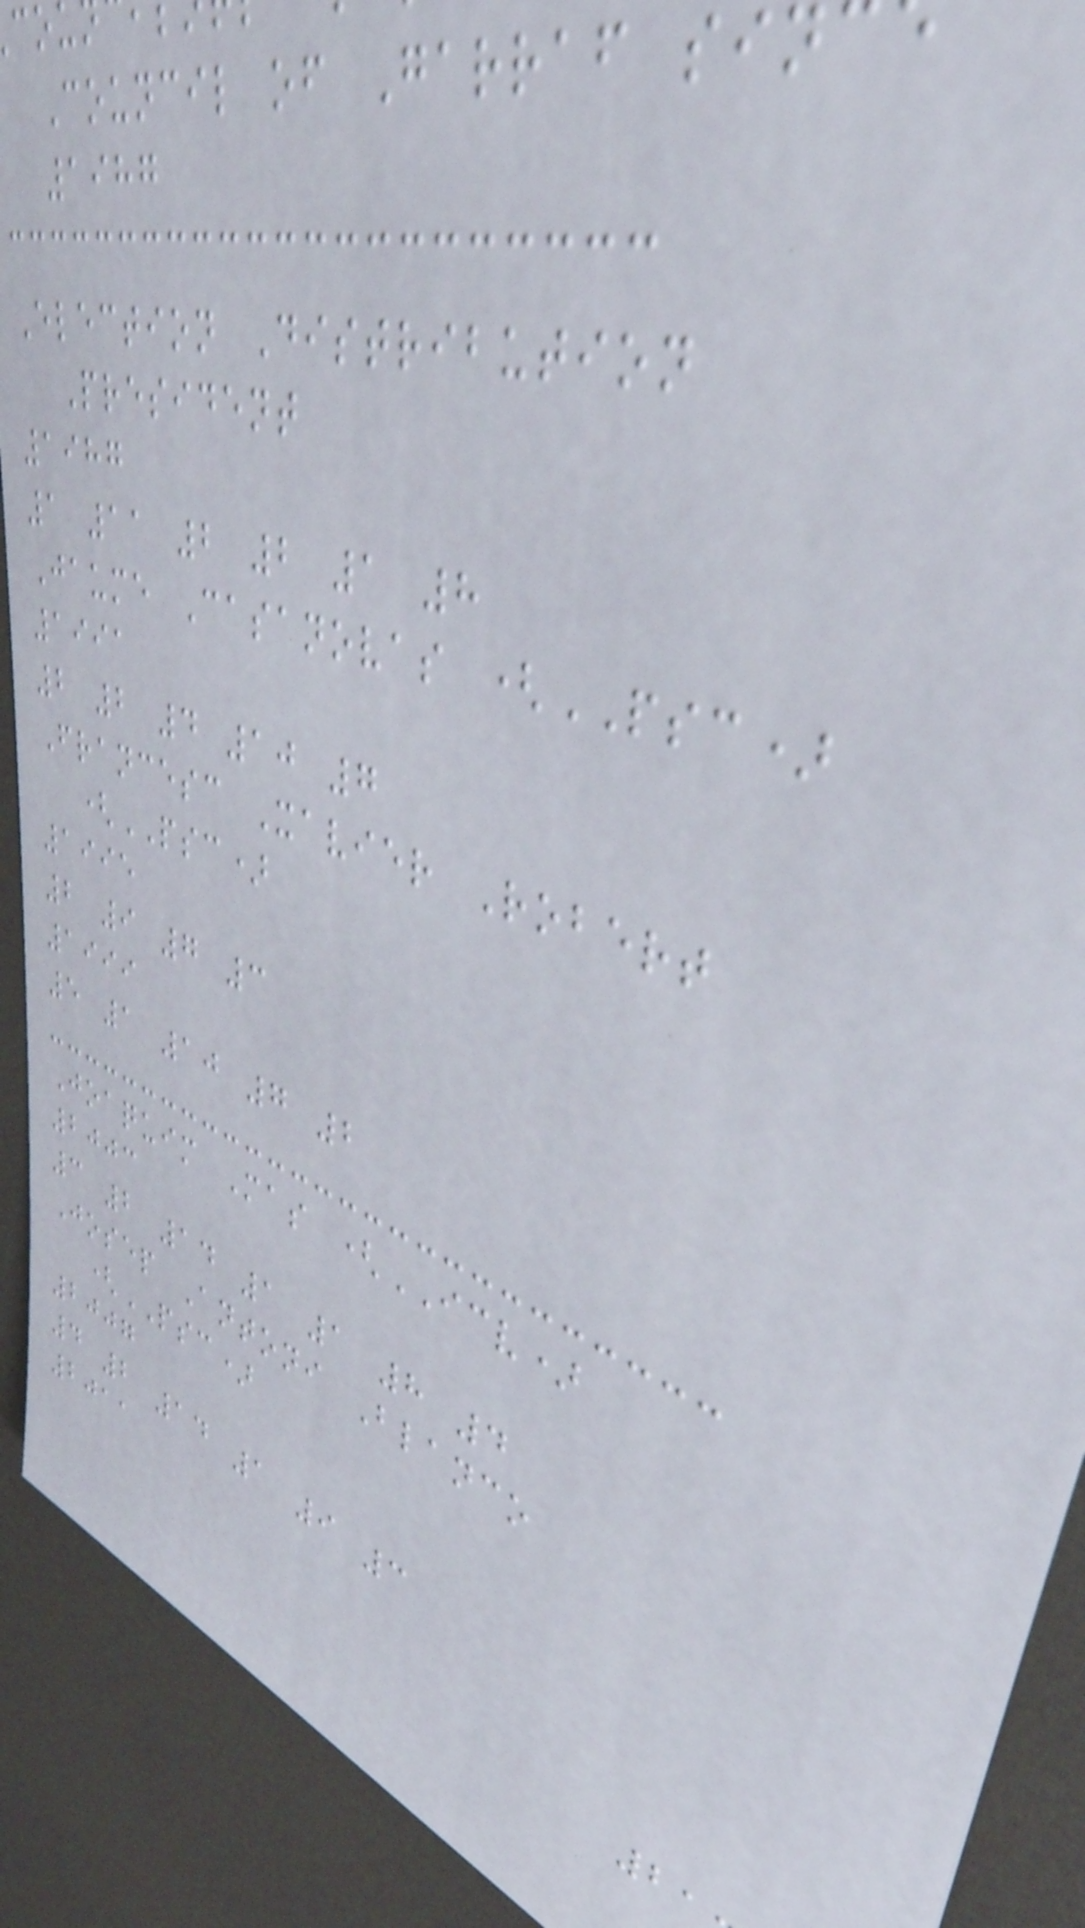Council of Garraf sin
1987
Election Distribution
President
1987
1 11 2 2 1 8
Jaume Casanovas (PSC)
1991
2 2 4 10 7
Francesc Xavier Robert
(PSC)
1995
2 9 7 3
1999
5 1 10 7 2
Joaquim Mas (ICV)
2003
3 2 14 1 1 8 4
Josep Antoni Blanco
(PSC)
2007
4 2 14 1 9 3
2011
